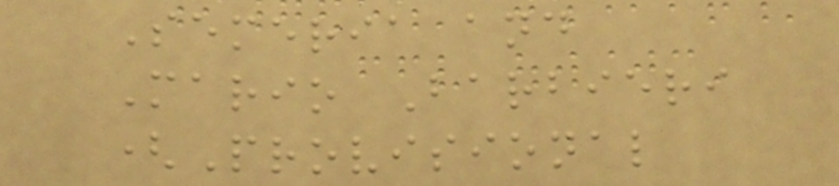Semeria and
Mario Barbieri
(Provisional
